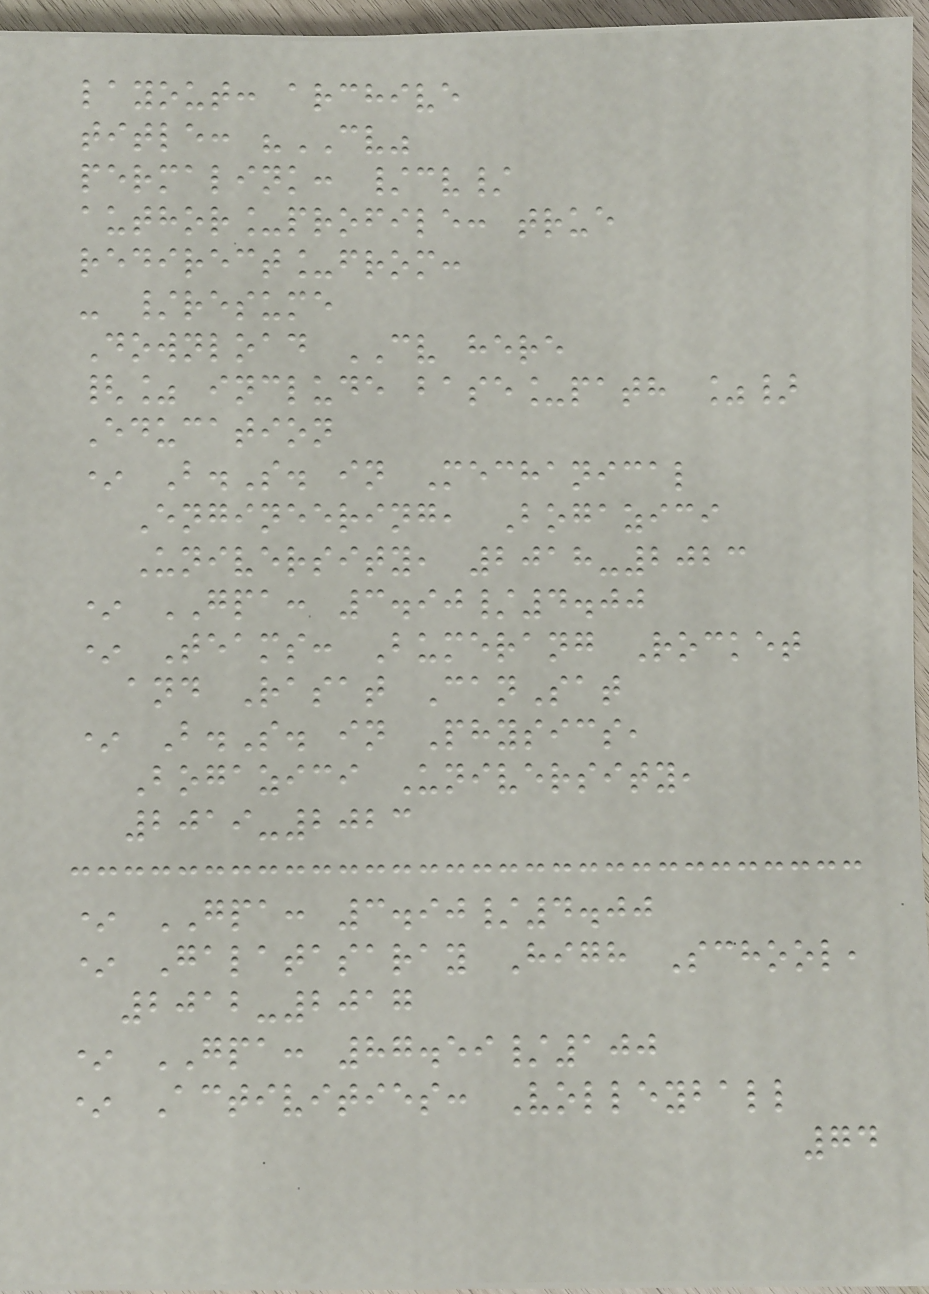layout: archive
title: "CV"
permalink: /cv/
author_profile: true
redirect_from:
- /resume
Download CV here
{% include base_path %}
Education
* B.S. in Mechanical
Engineering, Bogazici
University, 2018-2023
* GPA: 3.90/4.00
* Teams: Bumerang Rocket
and Rasat CanSat
* B.S. in Physics,
Bogazici University,
2019-2023
* GPA: 3.90/4.00
* Galatasaray High School,
2012-2017
* GPA: 87.59/100
* Activities: Volleyball
74
